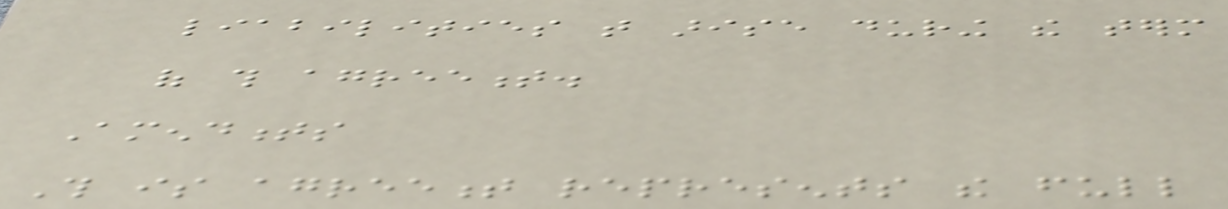liabilities that arise during the term
of this agreement.
Amendments
This is agreement represents the full
